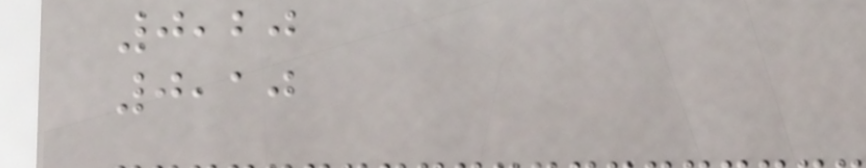0,20
0,10
